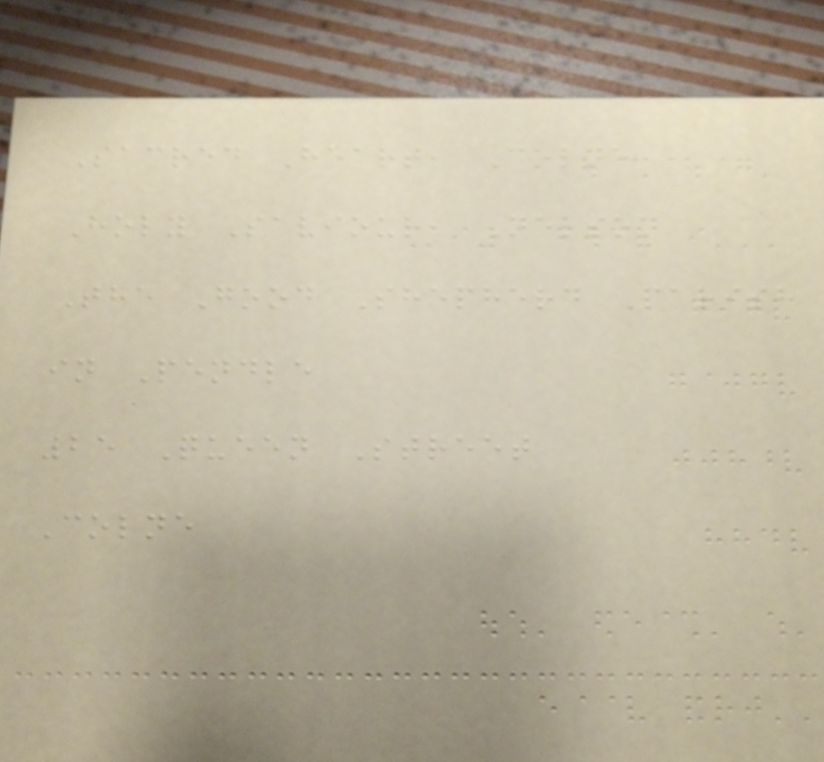Sacred Heart, Colne
Holy Saviour, Nelson
The Good Shepherd Parish
in Pendle
25 Queen Street
Colne
